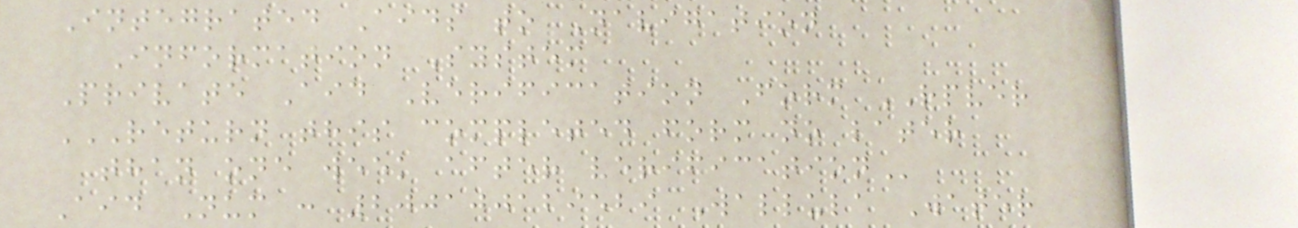Integrated Aids to Navigation
Information System
Private Aid Verification Form RPVER
RETURN THIS COMPLETED FORM NO LATER
THAN ONE WEEK AFTER VERIFICATION
Aid Num : 200100129529 Wallula Water
